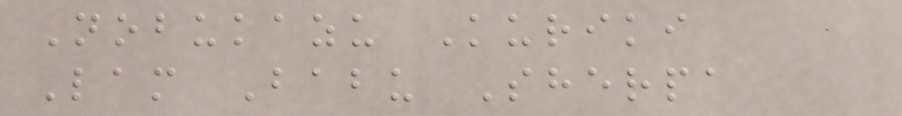Nobukazu Kuriki
Lam Babu Sherpa
